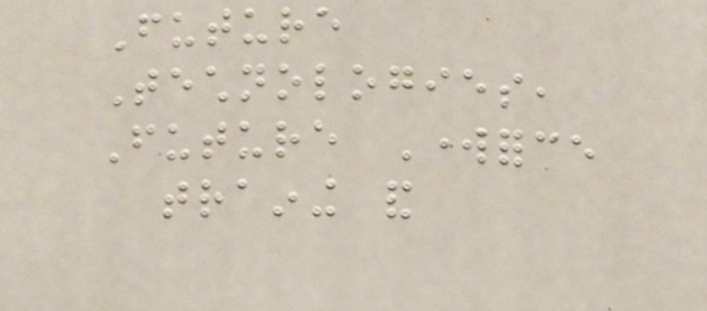Future
Technologies,
Future Workforce
training and
